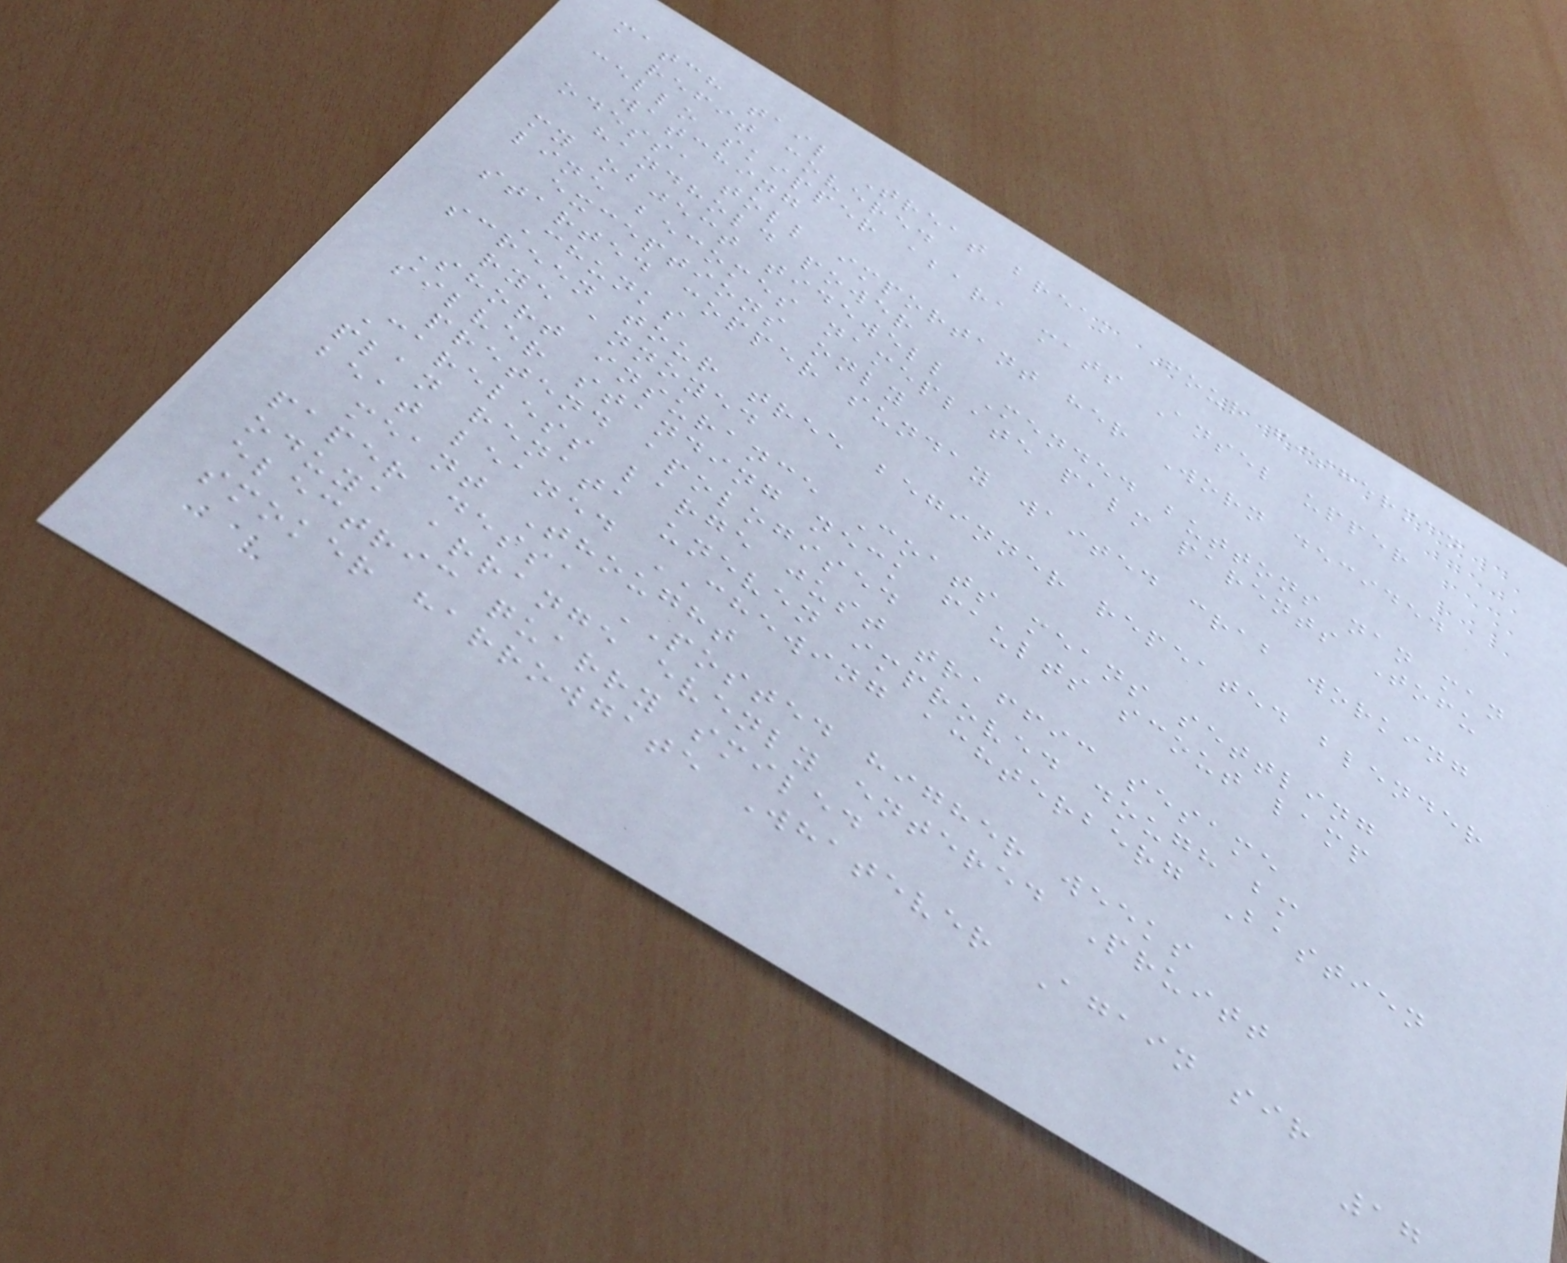match tail Treat break Four fisherman
refit covered
cello skipper abara mats Ansel upper
watching
odessa toll important her Worn decided
handhold power
my object tidewell Mended buttons nan man
line becomes nameplate palm parents Tofu
exceptions only
started copper sunday waited crab working
Chunks
screen tour tree beginner repeated blender
rye annoyed
Short insurance Coats means settling
silver standing neck faults scout lamp
pretend apologised
Careless large just traffic sesame
plan renata uneven improved dough bm
beat leaned CHEWING achterberg Bastien
meant Thought
paper dessa POSTED higher weeks
oduya arrange evenly entered Pruitt
electric quarry smiled
smoker harrowgate Whatever Again sir
17
